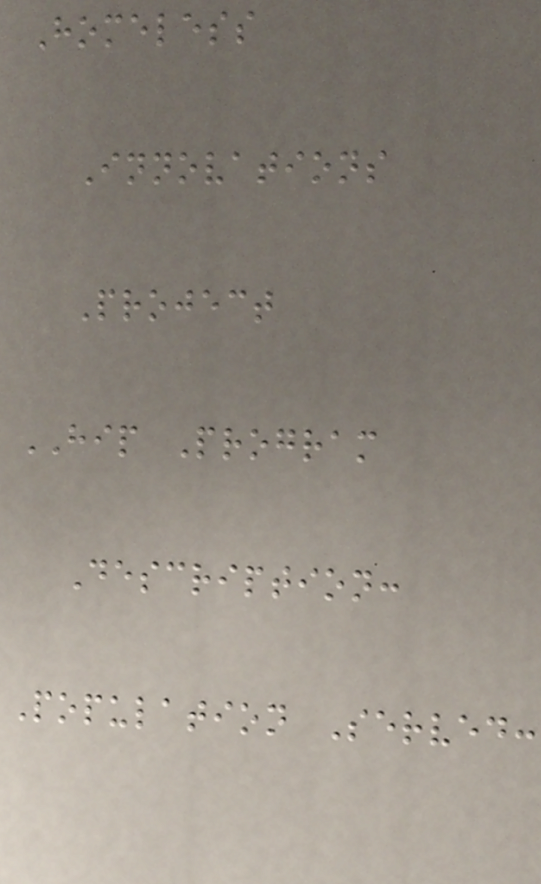Homeless
Innovations
Project
HIP Program
Description:
Population Served:
